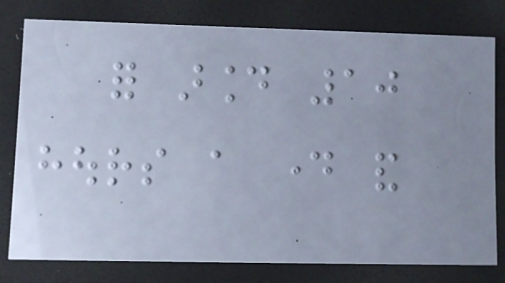for around 10
hours a day and
